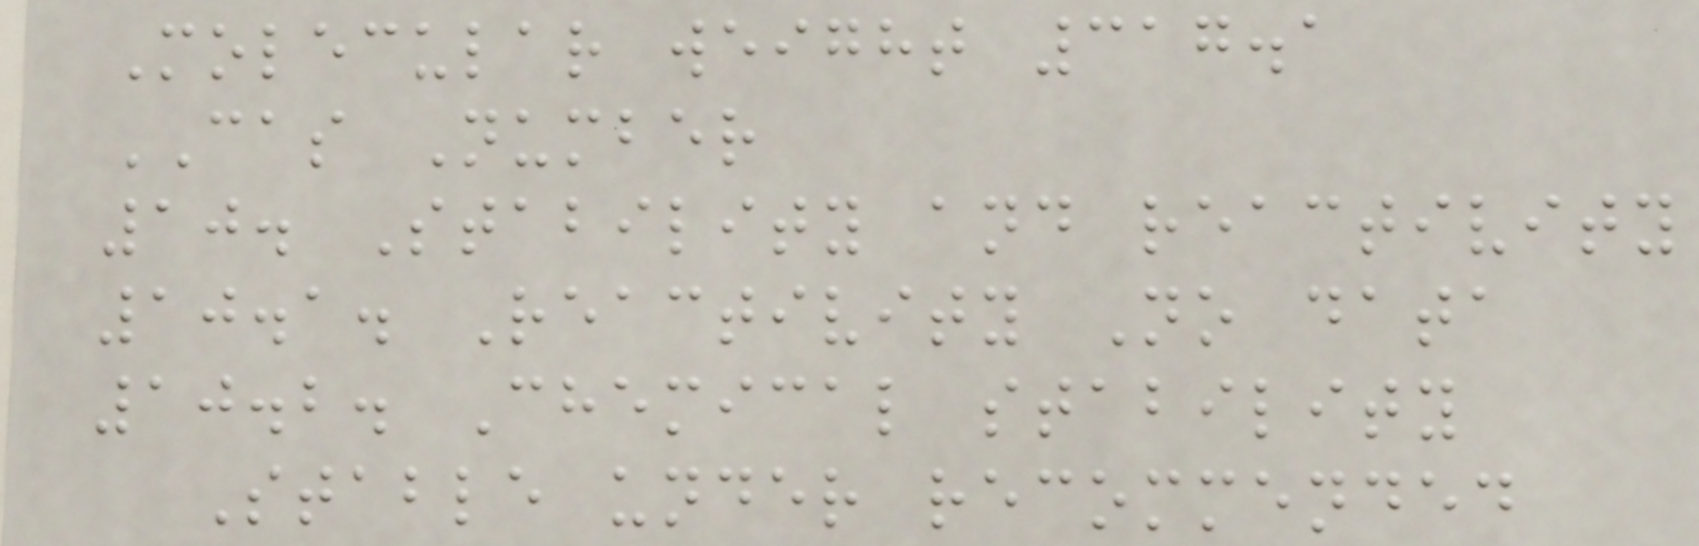Molecular weight 317.1
CAS Number
10. Stability and reactivity
10.1. Reactivity No data
10.2. Chemical stability
Stable under recommended
